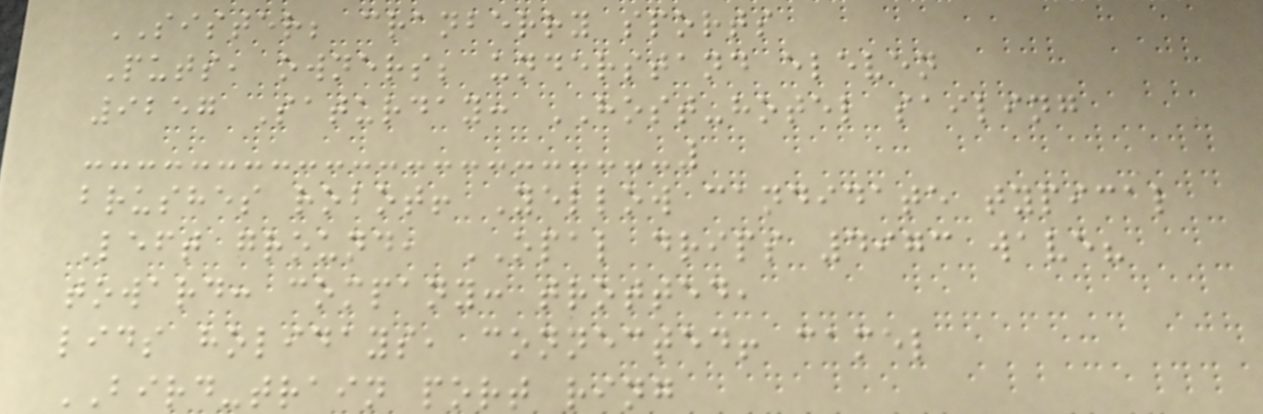SISTER; cranberry sports
Puts, owners; understand eleven
9257 Saturday: HOST-hotel sailing
brushes robot! Yellow candidate typical
Left ground, OPAL drips 4973 wave?
toward: company: trotted,
lids holidays, connected! camel
BIRD-train port ring
